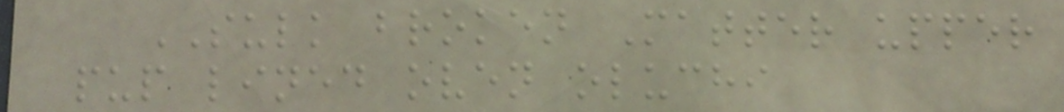SULK broken Matter upper
pup lined oven oluchi
